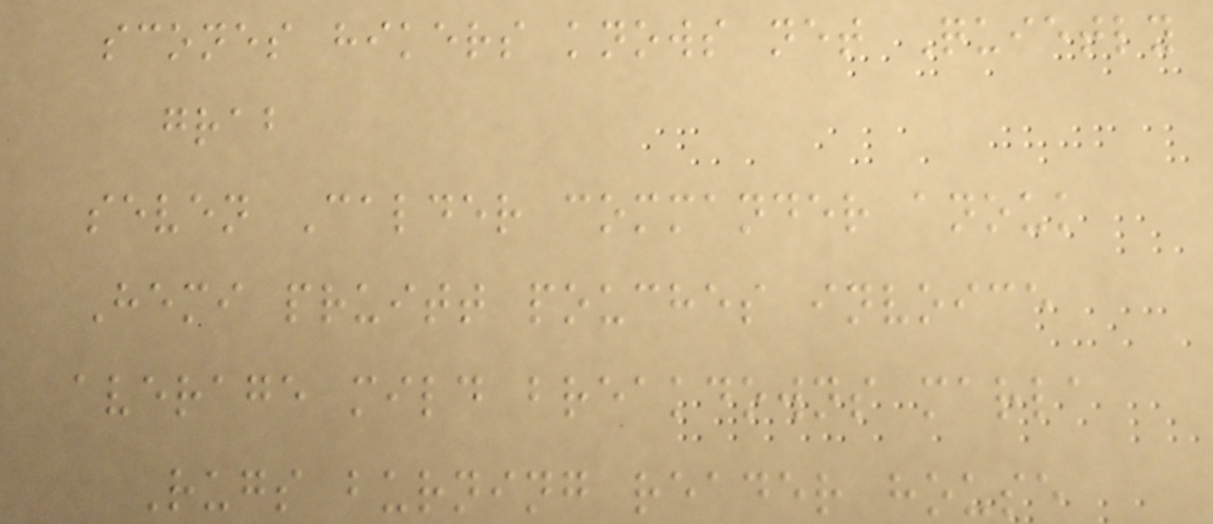scones hikers knows net Quietly
grab
seven Calder commander anouk
Hemi pruitt pouches invoice
average mild breakdowns marla
Rugs burning reader house
